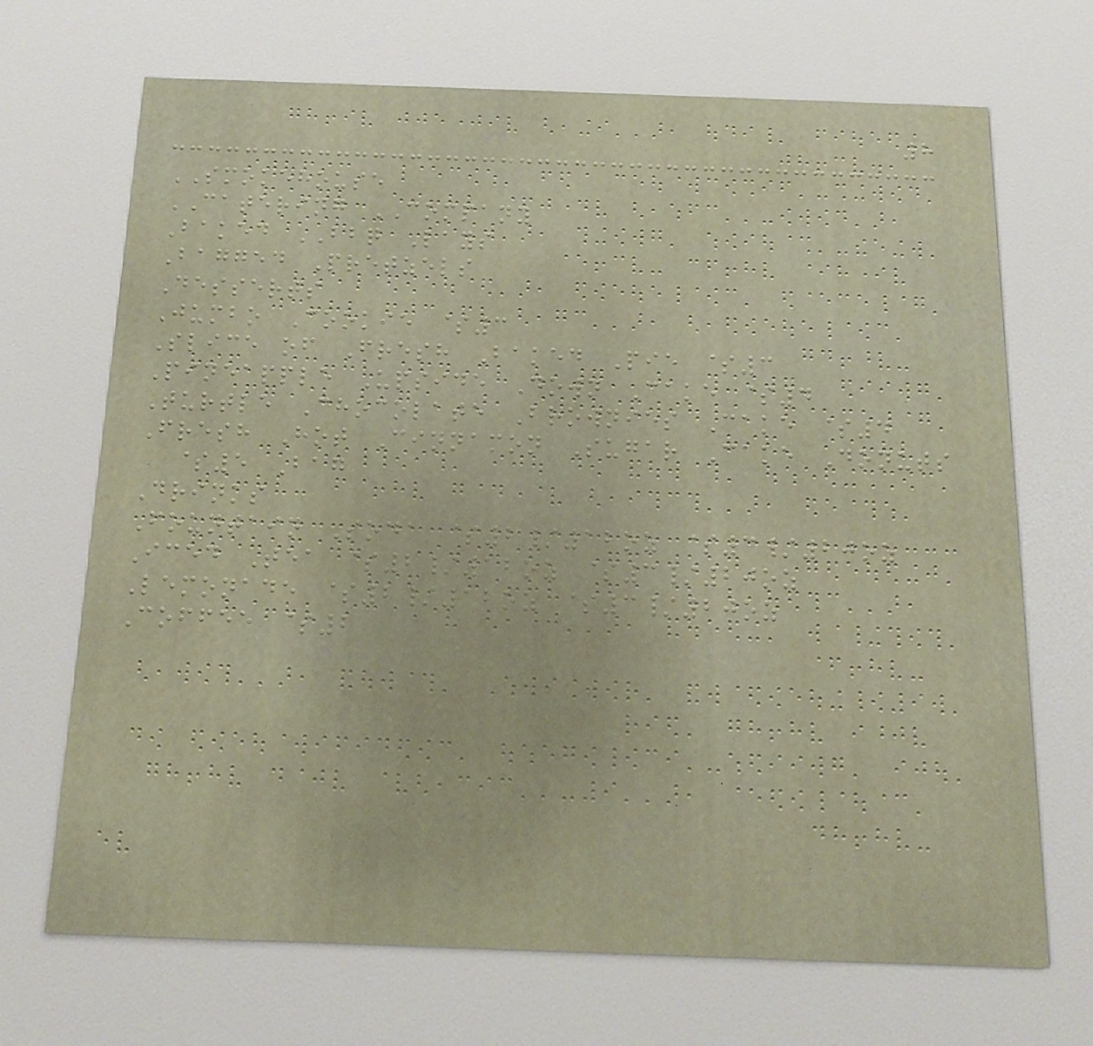8
SMOKEHOUSE
CATERING COMPANY
Baked BBQ Lays
Bagged Pretzels
Desserts
Jumbo Cookie $3
Slice of Fresh Baked Pie $3
Pineapple Upside Down Cake $4
Turtle Chocolate Brownies Cake $4
Fresh Hot Cinnamon Sugar Cake Donuts
$5 Bag
Drinks
Fountain Soda $2/12oz $3/20oz
Iced Tea $2/12oz $3/20oz
Lemonade $2/12oz $3/20oz
Coffee $2
